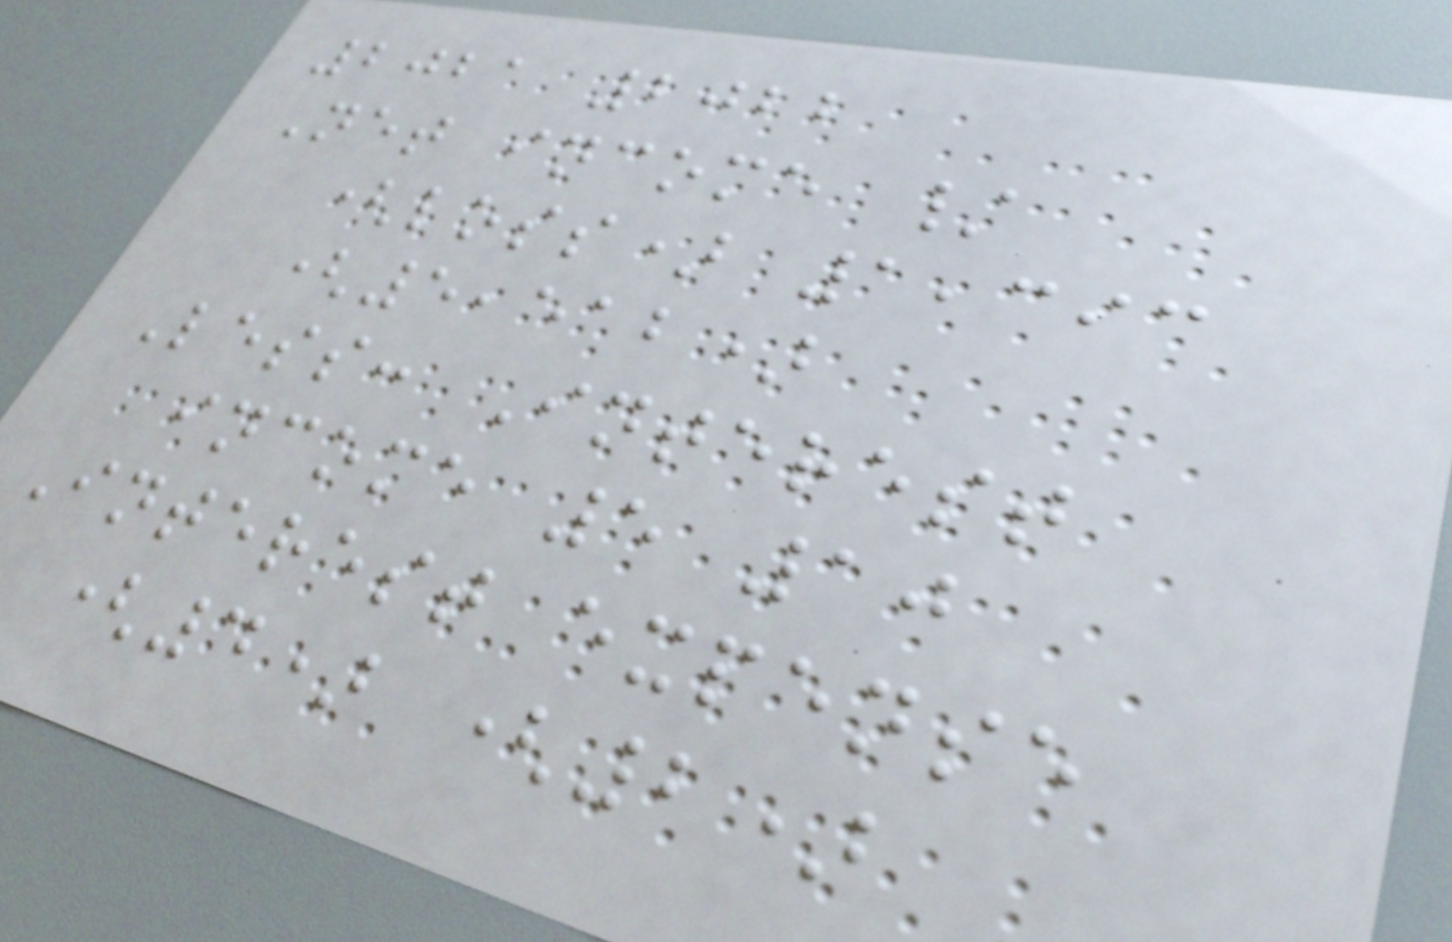2021 2022
Net income /
(loss) 1,393
(5,512)
Less: Interest
income 5 10
Interest expense
(4) (2)
